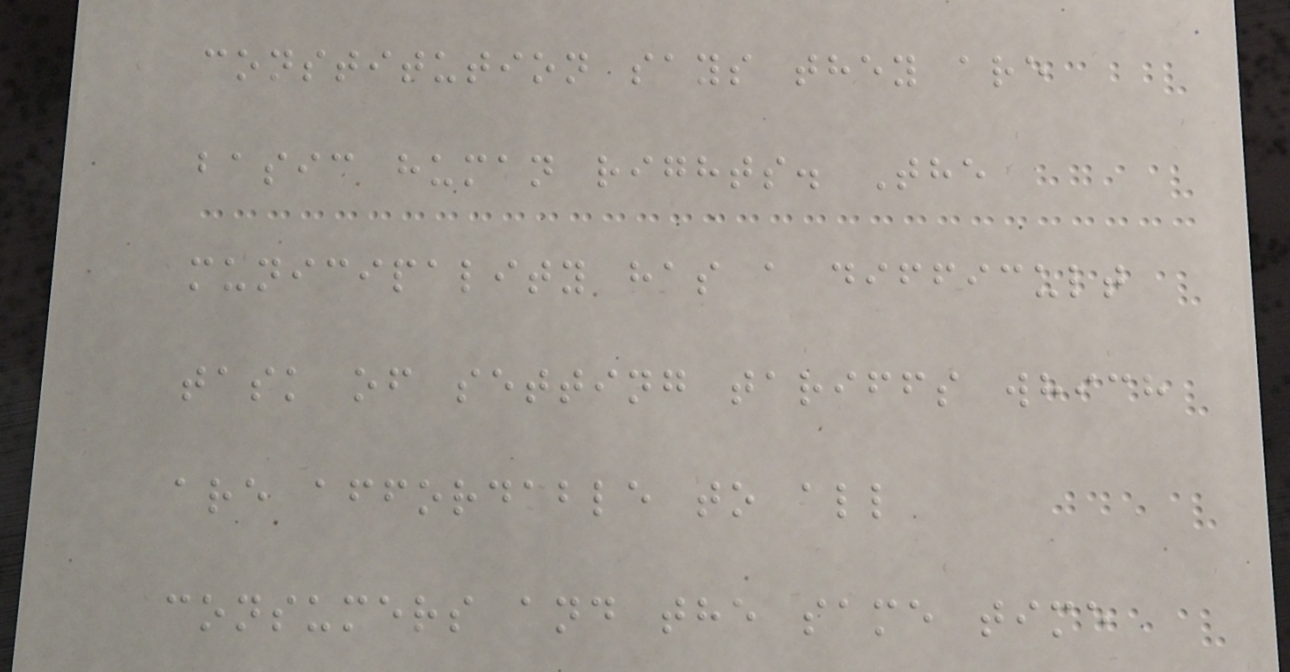constitution says they are
basic human rights. The
municipality has a difficult
task of setting tariffs which
are affordable to all
consumers and the same time
